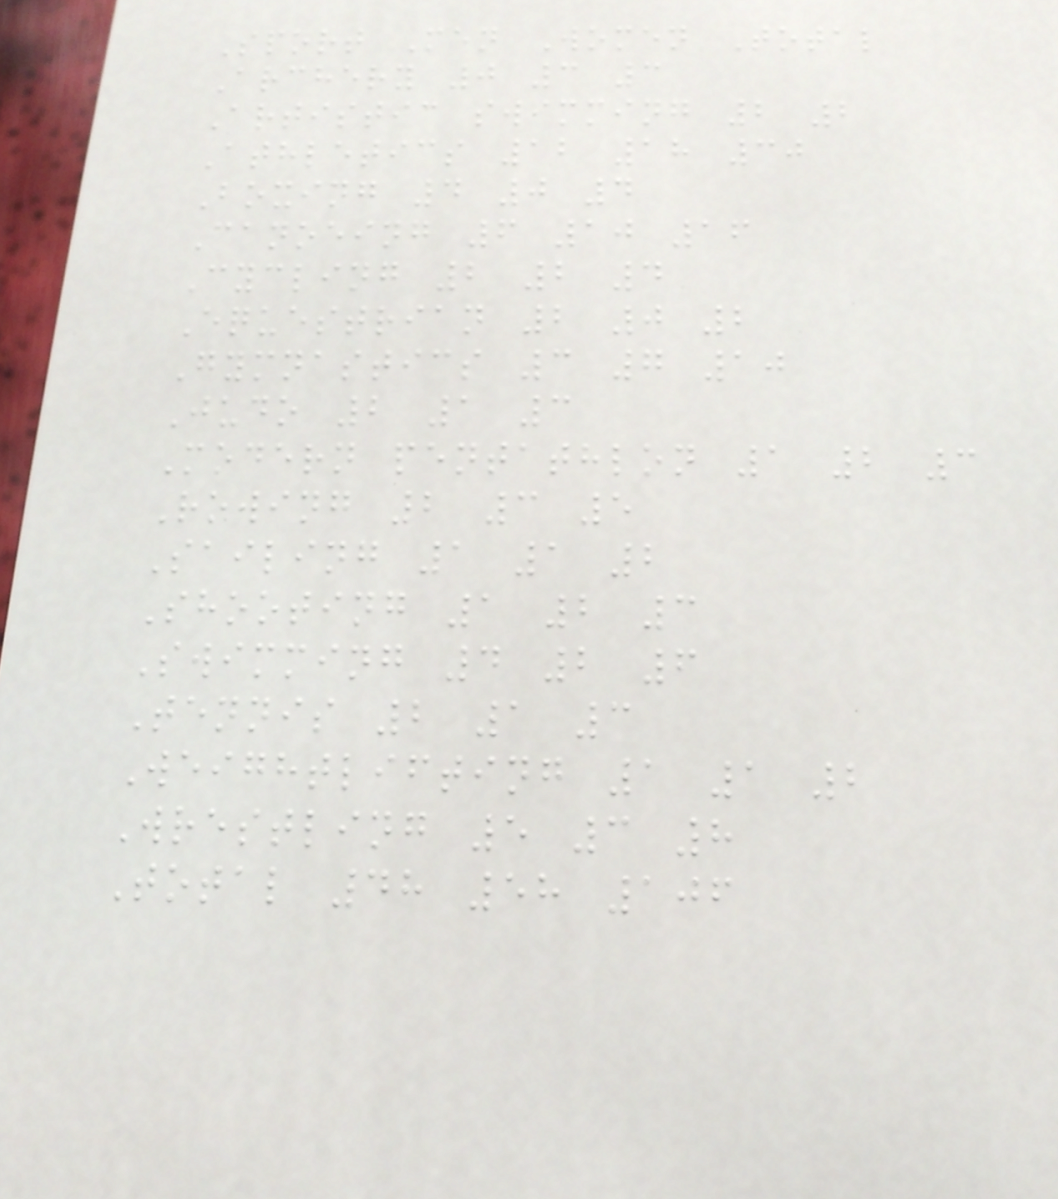Sport Men Women Total
Archery 0 3 3
Artistic swimming 2 2
Athletics 12 18 30
Boxing 4 0 4
Canoeing 6 10 16
Cycling 2 2 4
Equestrian 2 0 2
Gymnastics 3 7 10
Judo 2 1 3
Modern pentathlon 1 2 3
Rowing 2 3 5
Sailing 1 1 2
Shooting 1 2 3
Swimming 4 2 6
Tennis 2 1 3
Weightlifting 1 1 2
Wrestling 5 3 8
Total 48 58 106
